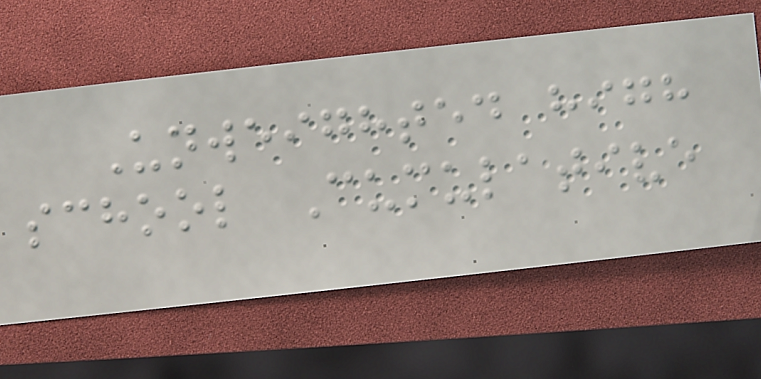Unweighted high
school Cumulative
